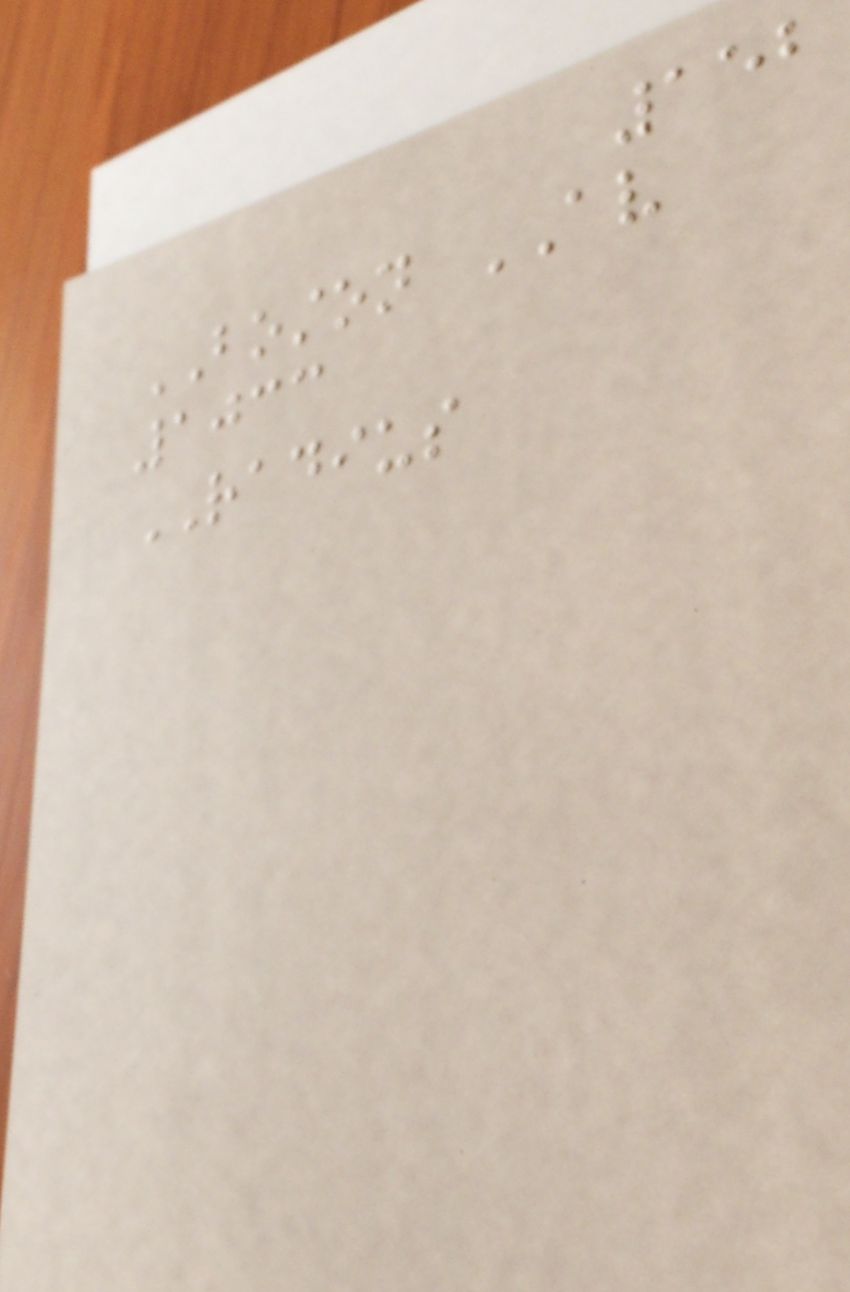152
BOSTON AV
1033
RADIUS
